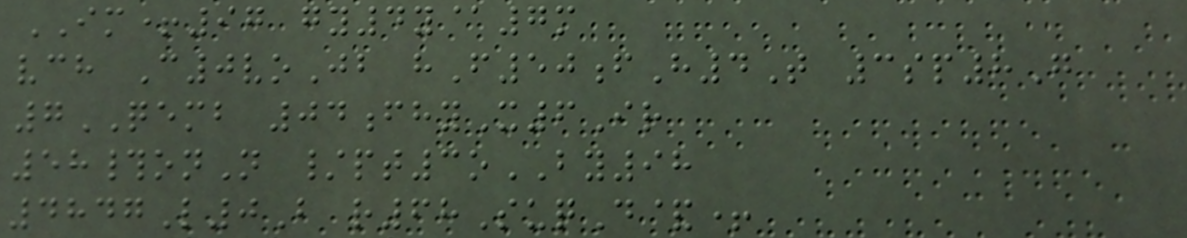IM+97 gy4y@7m
vch C0voJb hF50fH4T 3sp8G
7QEMB 04fhyX6Ir
58#onN /pt3oBY98
4847L0B r68SuqD&+
